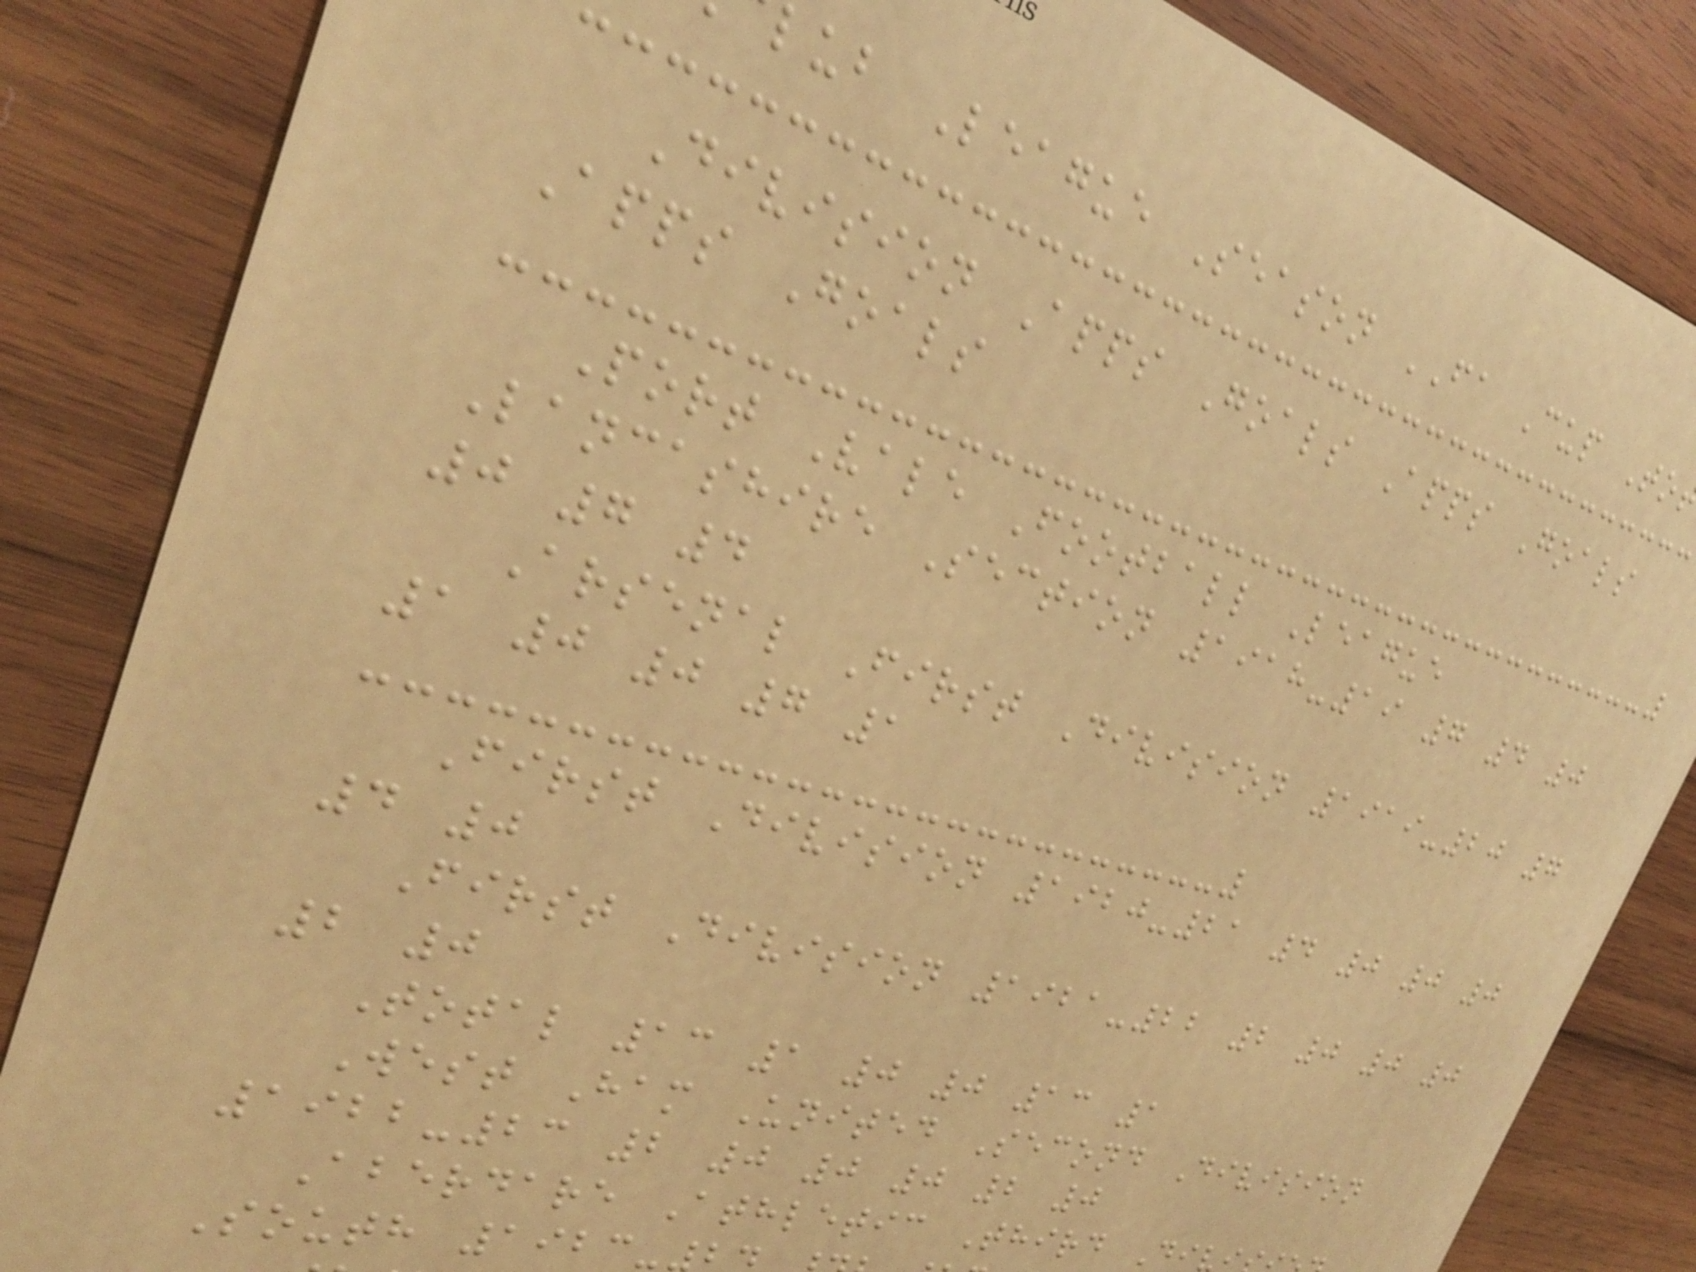lub League Season FA Cup To
Division Apps Goals Apps Goals
Apps Goals
Port Vale Football League
Lancashire Section 1918-19 7 4 0
0 7 4
Arsenal First Division 1919-20 7
1 0 0 7 1
First Division 1920-21 4 0 0 0
4 0
First Division 1921-22 2 0 0 0
2 0
Total 13 1 0 0 13 1
West Ham United Second Division
1922-23 2 0 0 0 2 0
Aberdare Athletic Third Di
South 1923-
